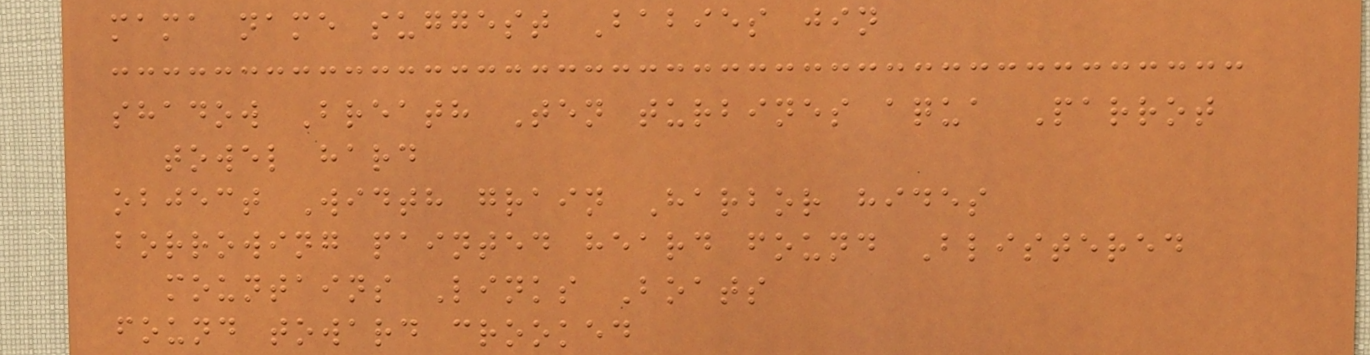mama name suggest Babies jin
shadow Breath Ten turbines aqua Parrot
towel hard
object Width grain Harbor hides
borrowing painted heard found Blistered
mountains Links Boats
found toward crooked
